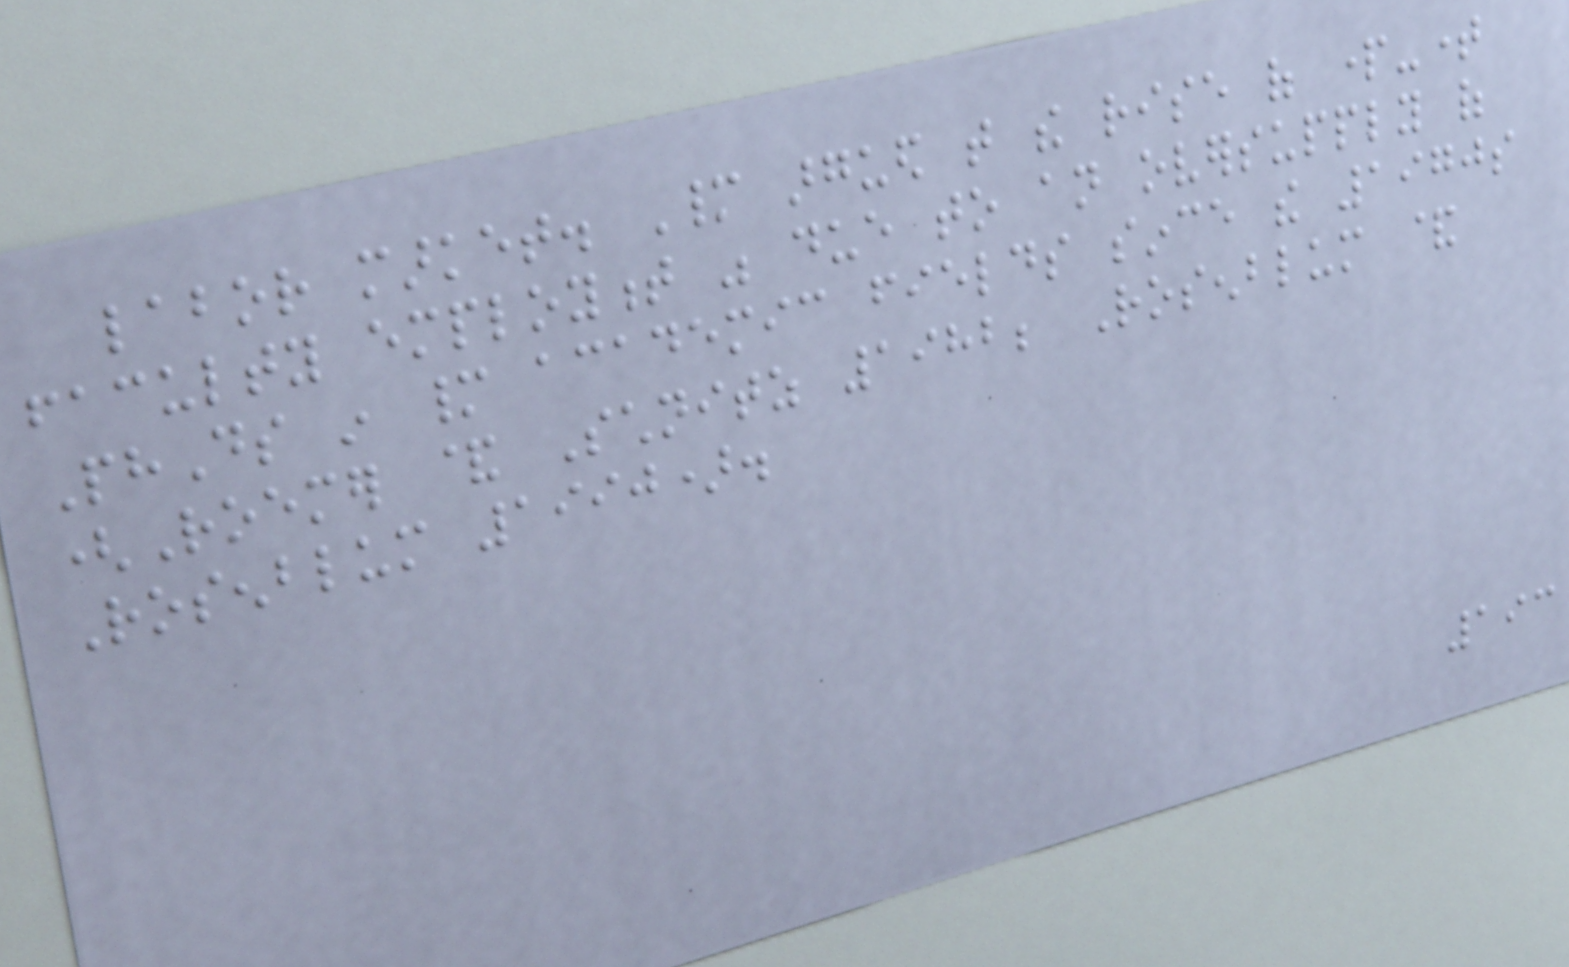labor market. Many argued that the rise of part-time
faculty employment was due to an oversupply of
PhDs in many academic fields since the 1970s
(Roemer & Schnitz 1982; Rosenblum &
Rosenblum 1990).
193
